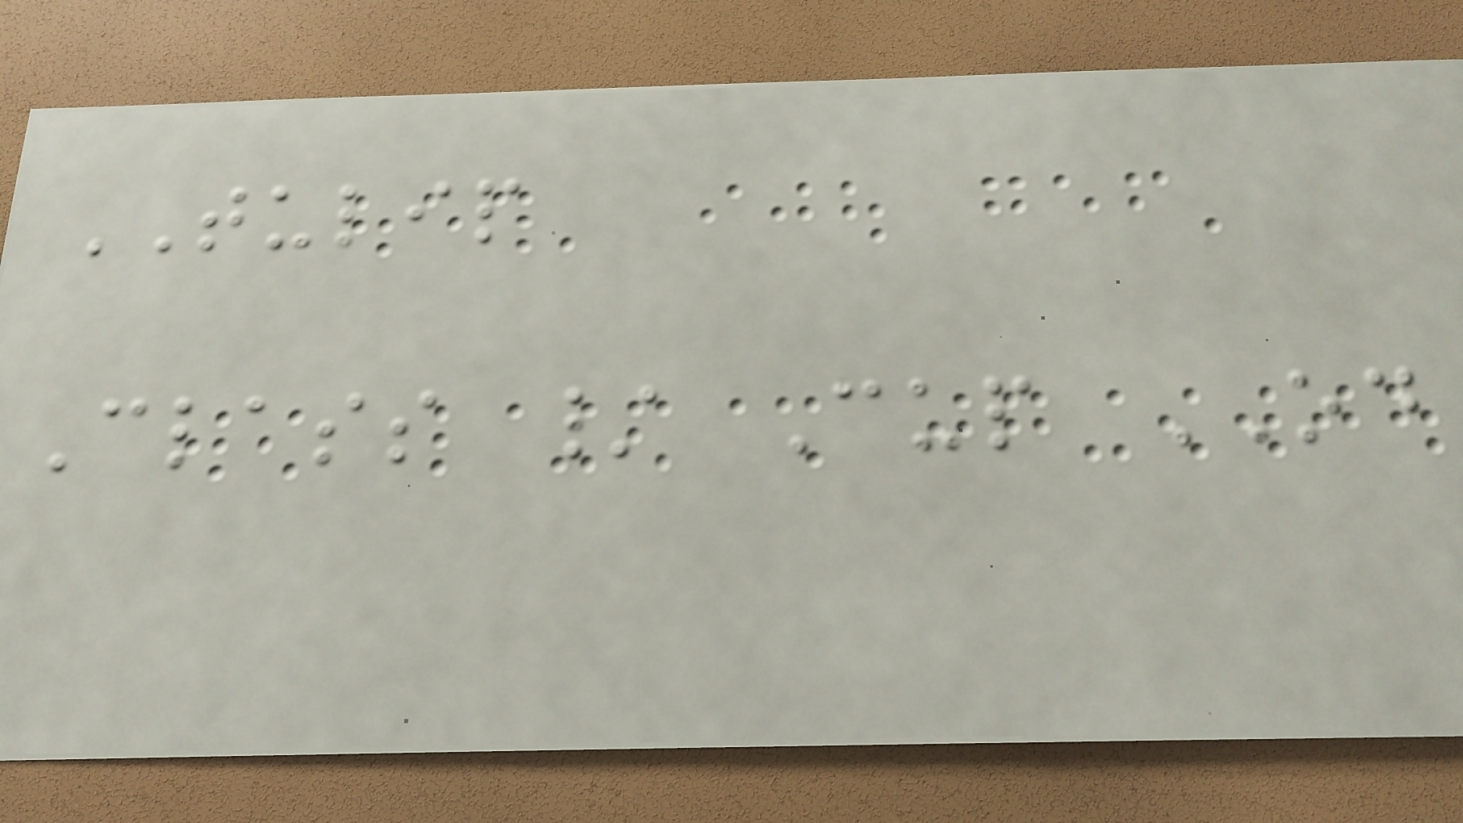TULIP
Class / Cup OD
